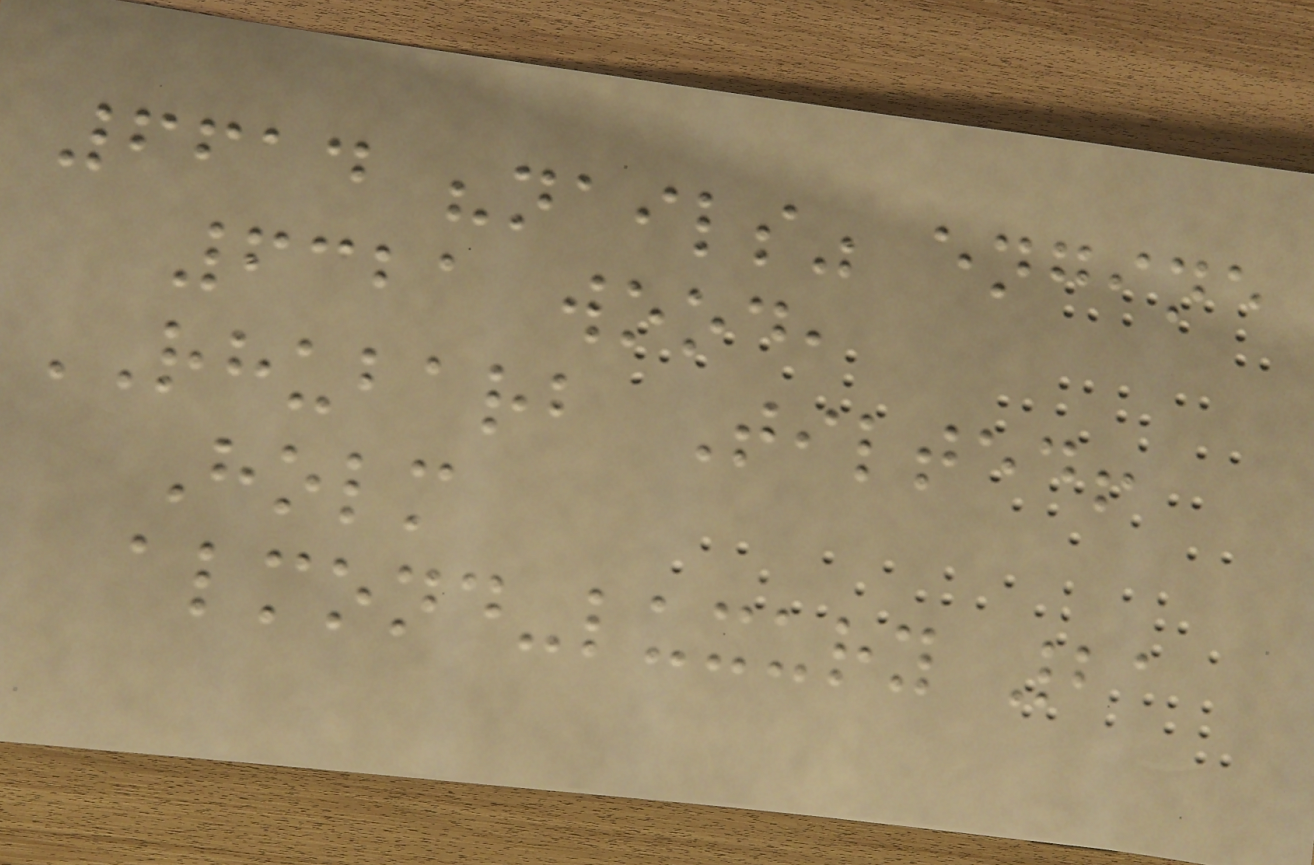6614 "nails" engine
6321 wood,
RHUBARB Tilted!
Holm
almond-luxury 21
